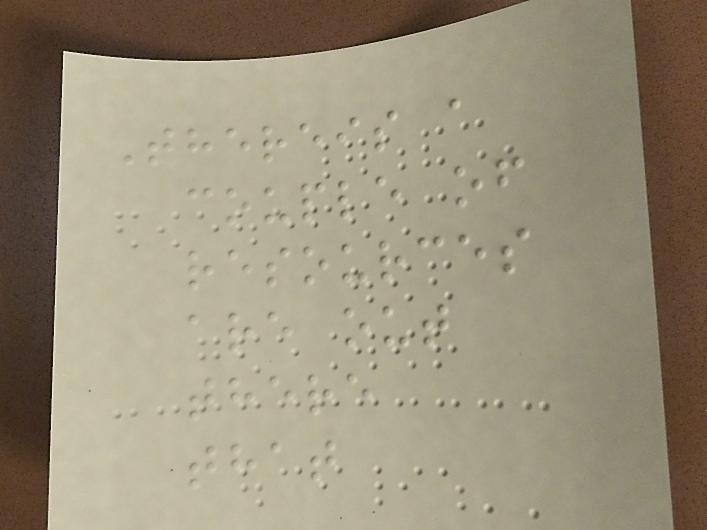Thereis a
couple of
resources
are out
there
that
